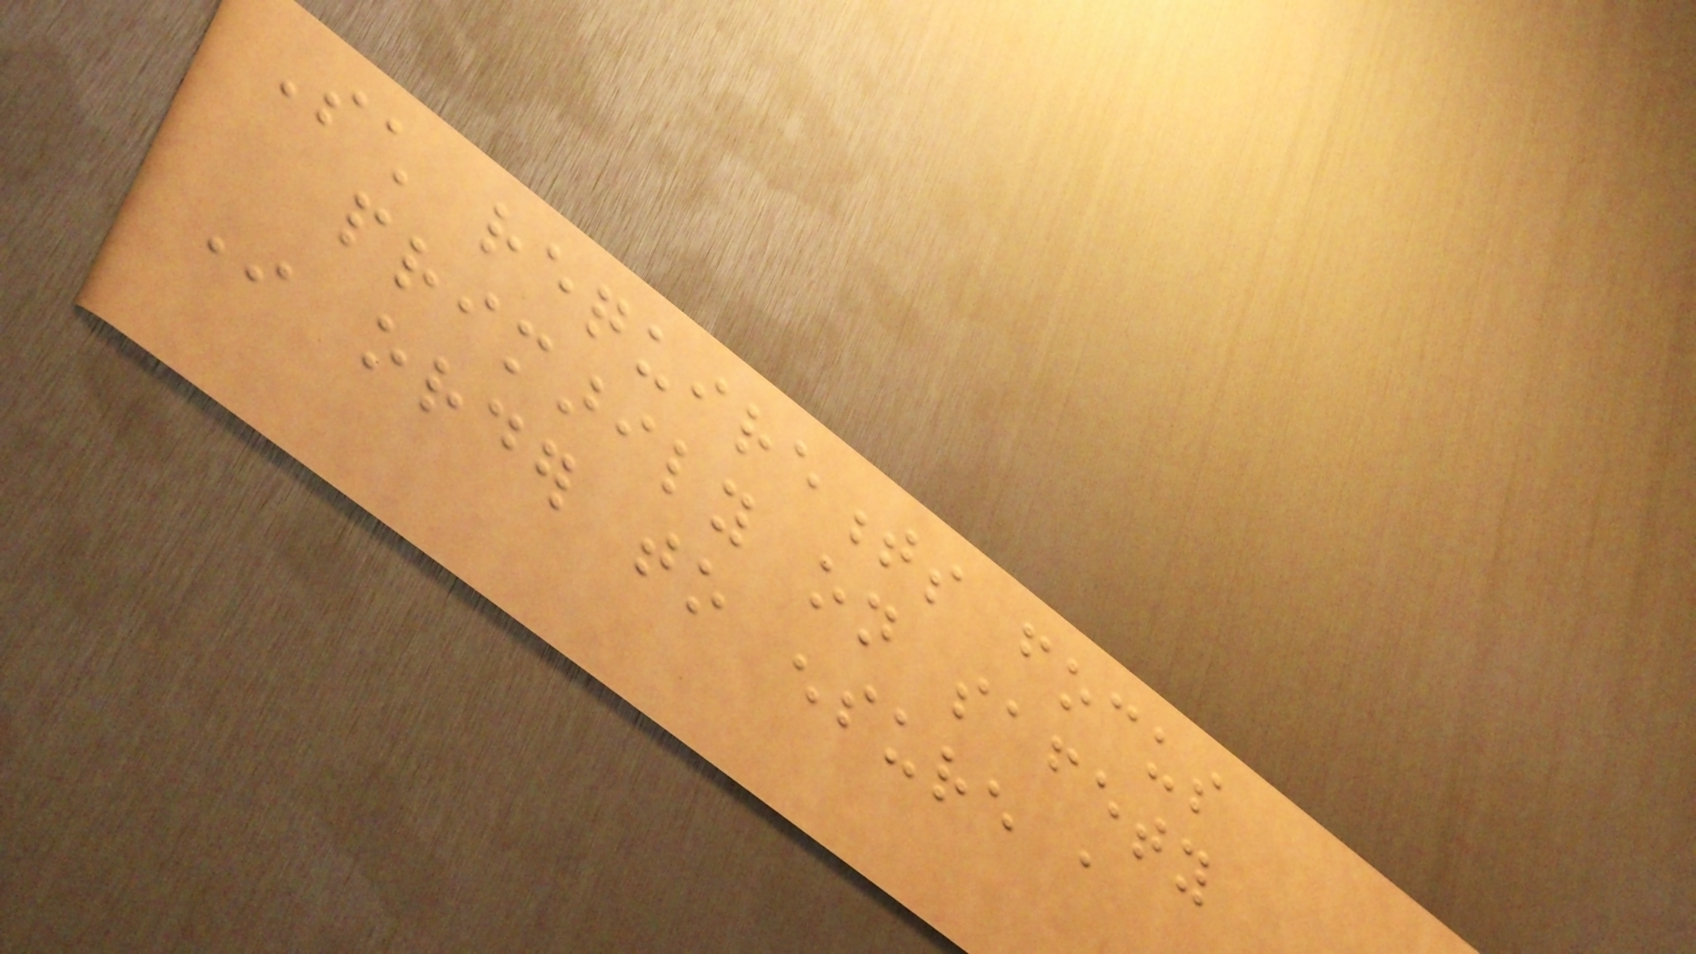Such requirements focus
primarily on safety
In order to ensure a
